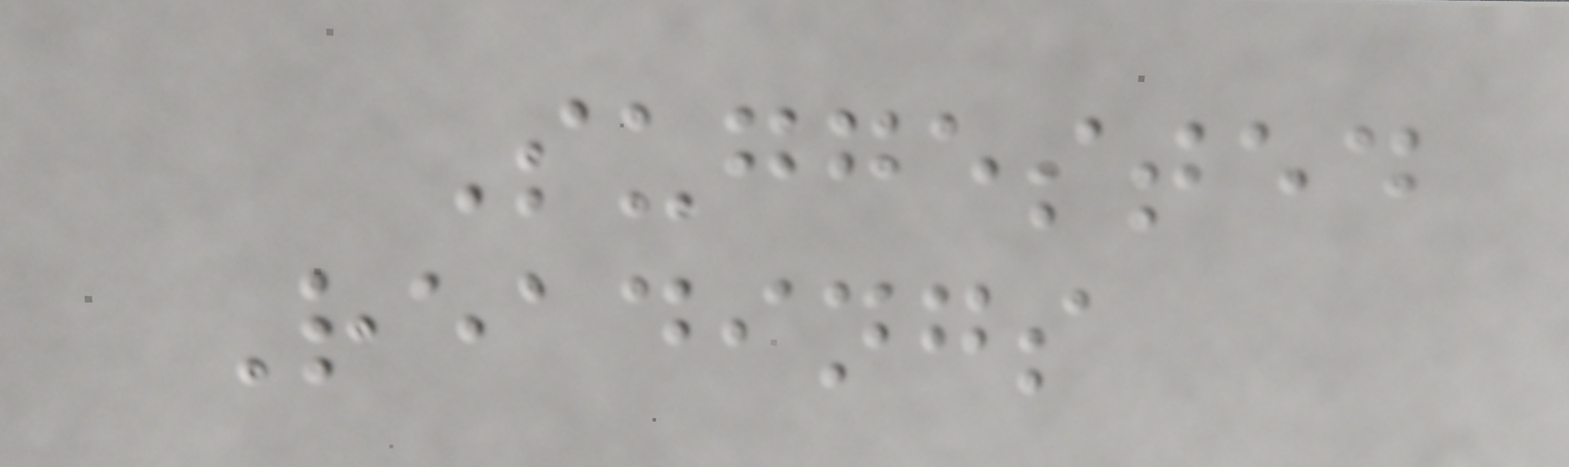Suggested
Readings
